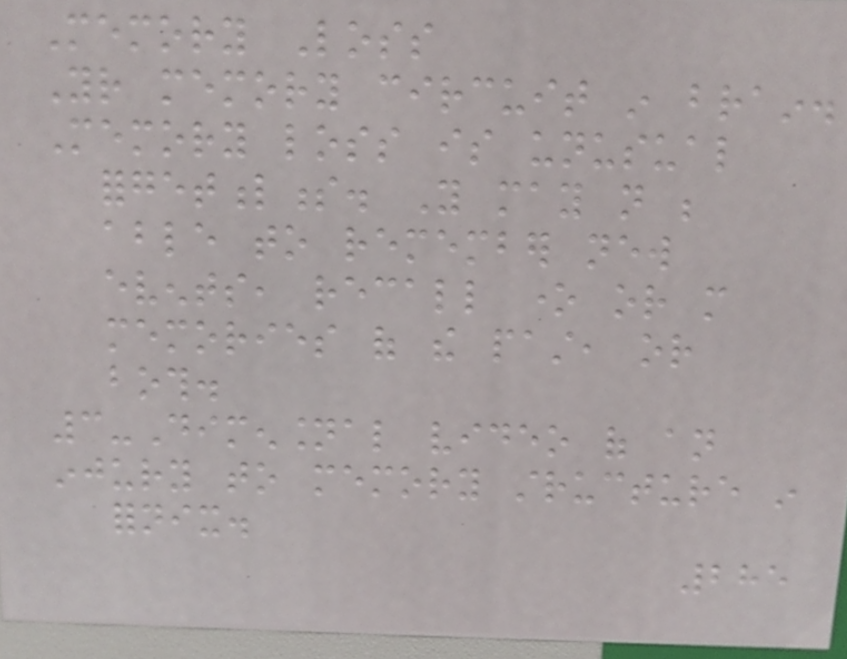Memory Loss
Your memory circuit in brain.
Memory loss is unusual
forgetfulness. You may not be
able to remember new
events, recall one or more
memories of the past, or
both.
3-Dimensional video of an
injury to memory structure in
fornix.
285
